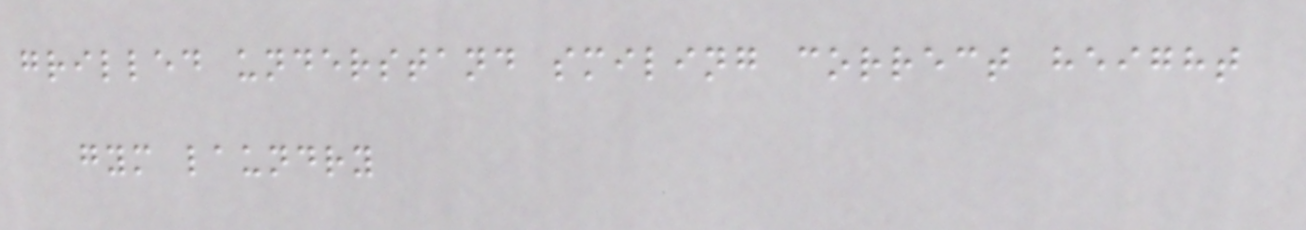grilled understand smiling correct height
gym laundry
